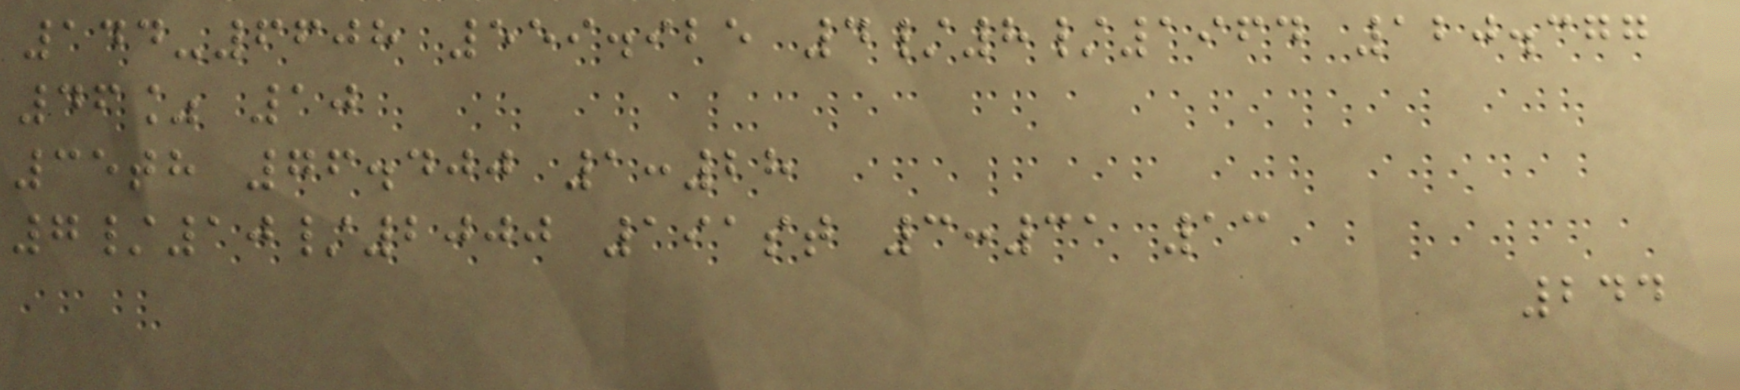144-6608 559.925 4/8/1964 120.377
46% 10
35th 76.400 1:28
7/10/2000 191st 3:31 13
244
